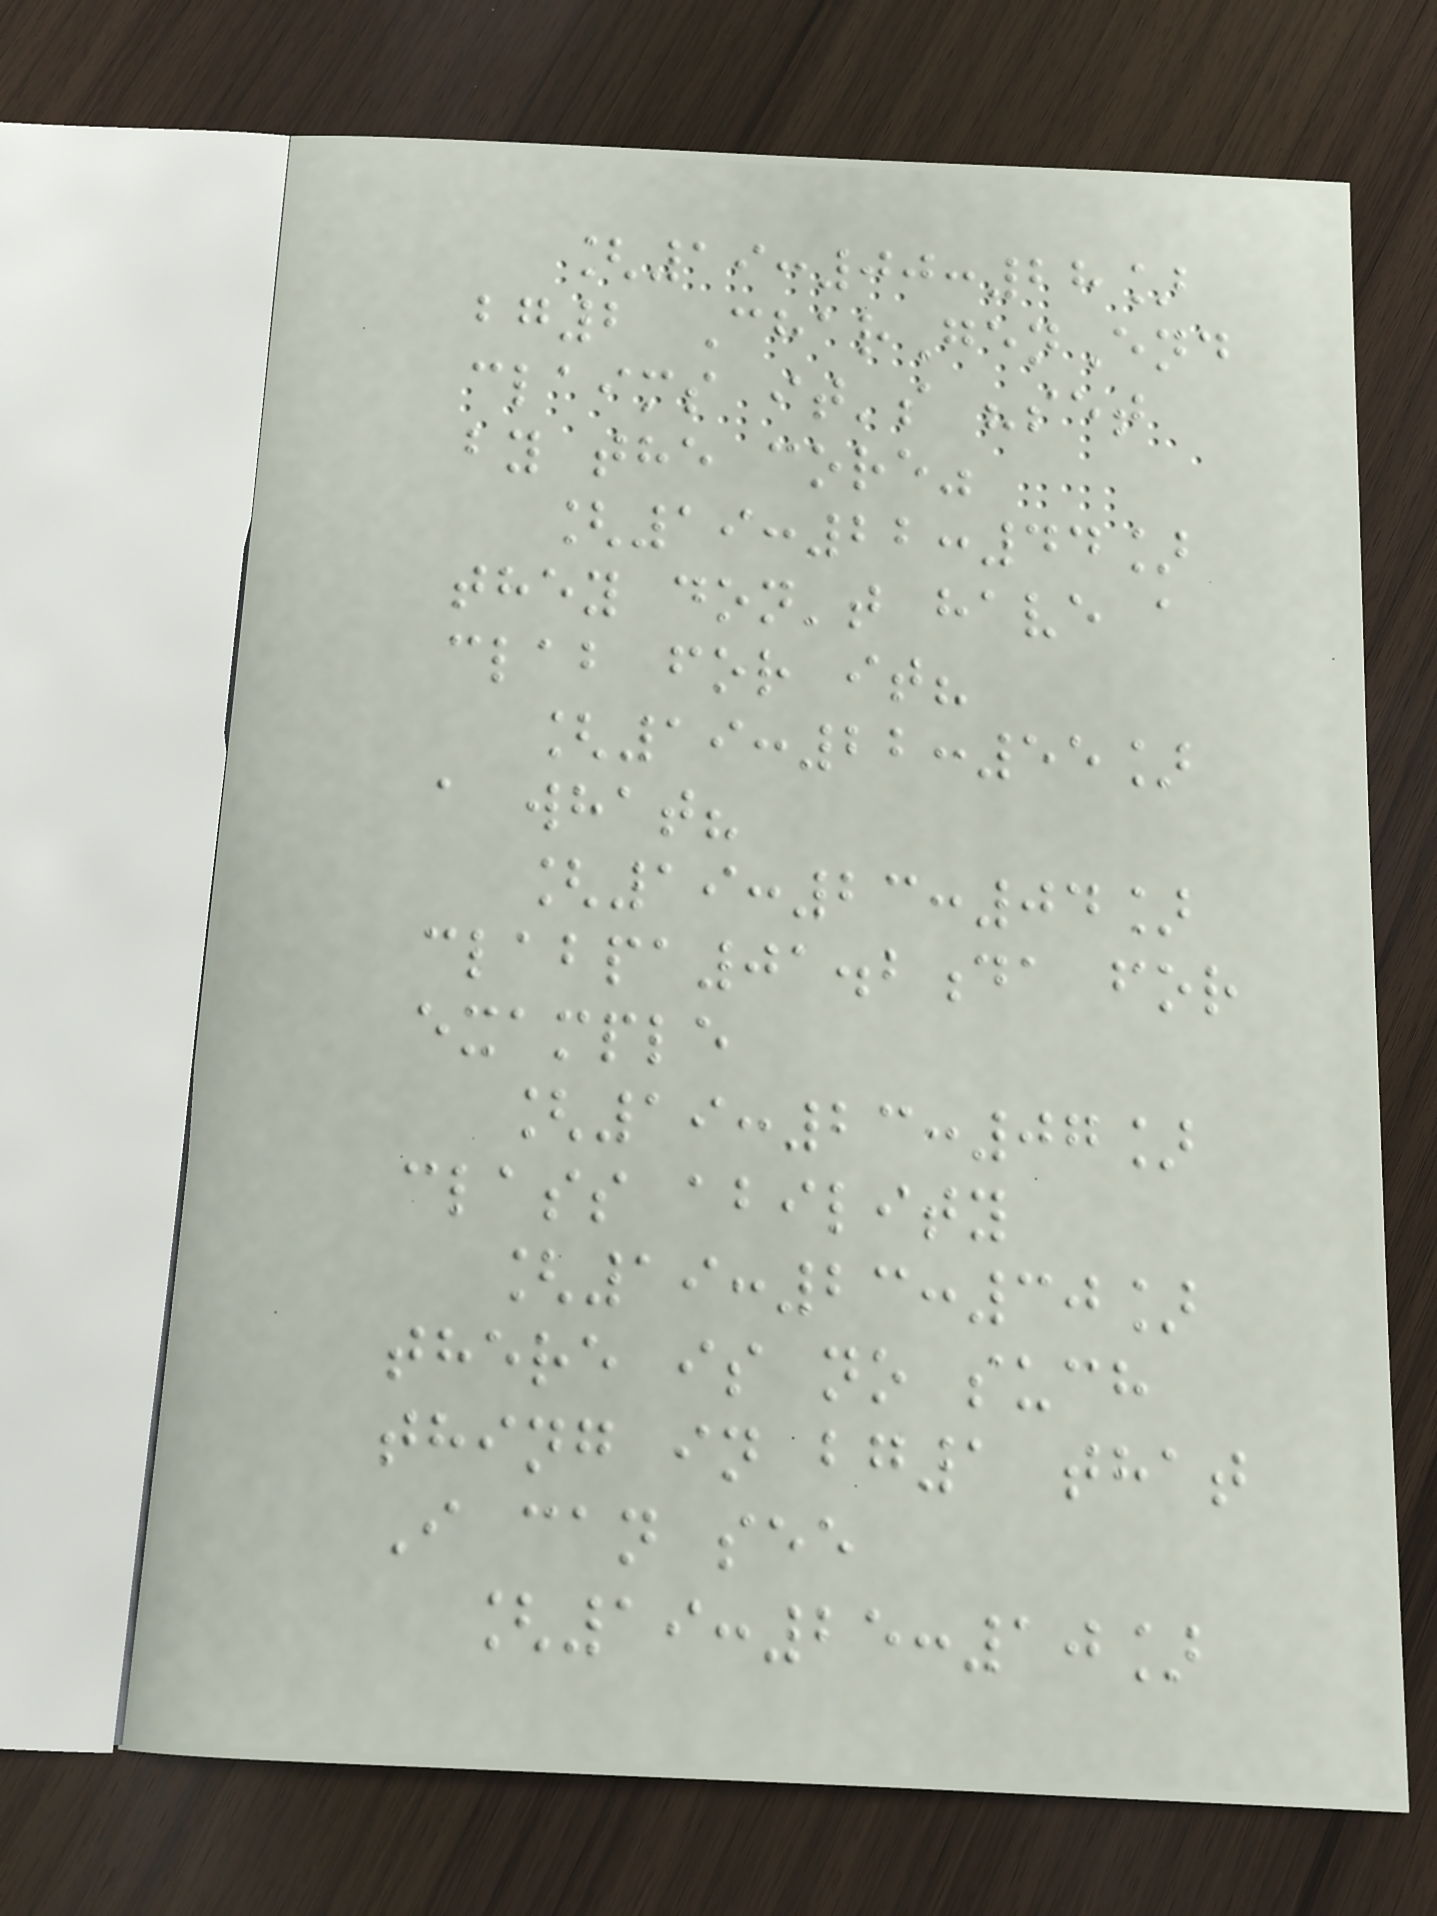[19:00:28]
bg2 CharGenEnd
claims it's "set
by the core"
[19:22:44]
they don't have a
clab for it?
[19:22:55]
a what?
[19:23:04]
clabpa01.2da for
example
[19:23:07]
class ability
[19:23:30]
there is no such
thing in bg1 that
I can see
[19:25:10]
